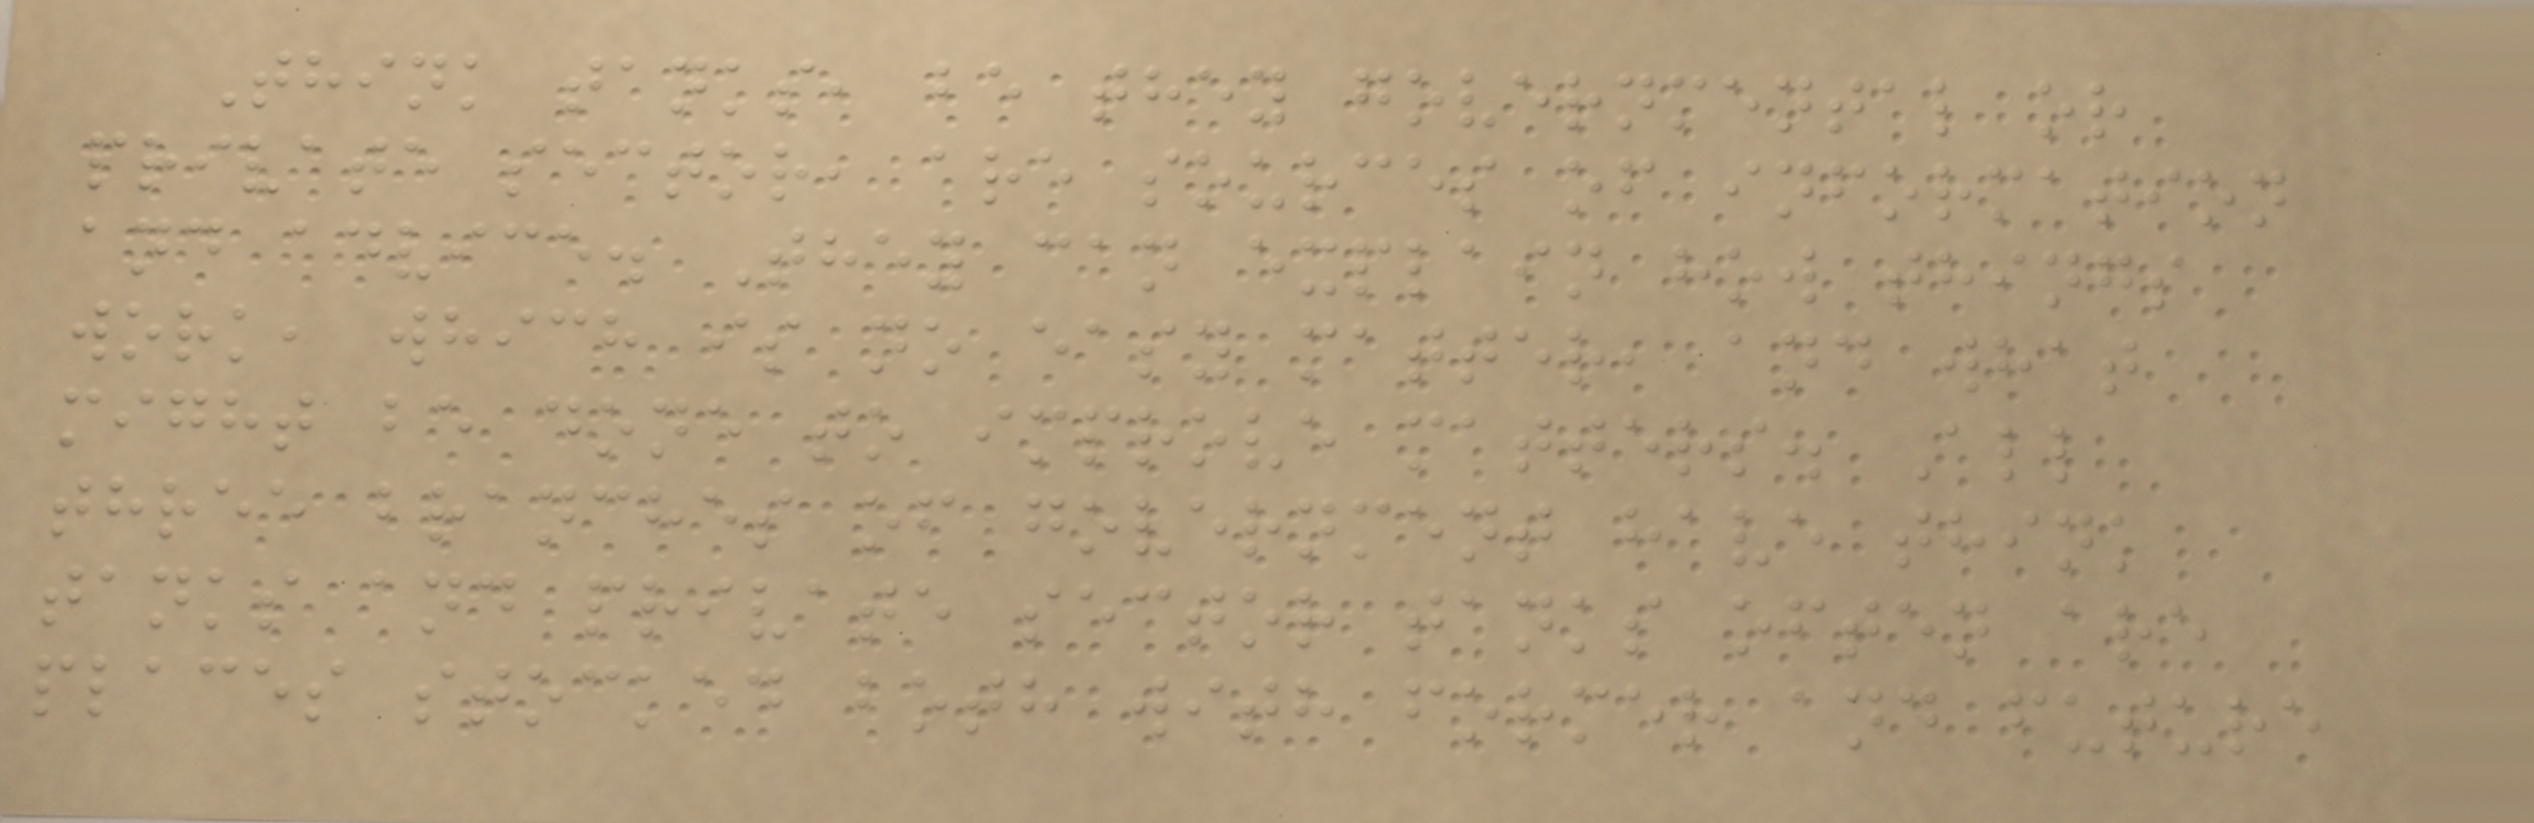Think tanks, be they governmental or
private sector, are sources of information
and advice. They can explain how things
work, which is no easy matter, and what
might be done to improve matters. All
three branches of government have think
tanks and private sector tanks often are
places stocked both with former and future
